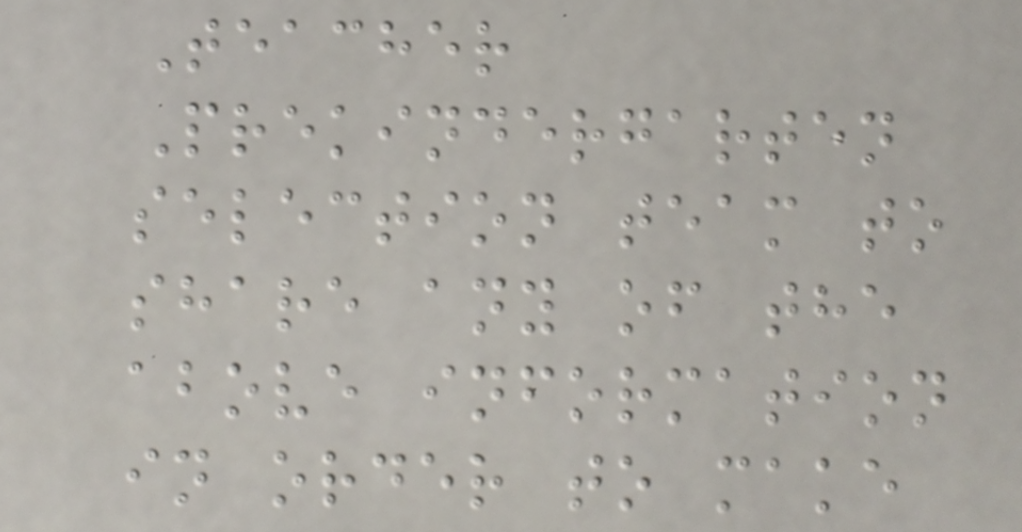Teacher
Prekindergarten
selection team to
share any of the
above information
in order to make
